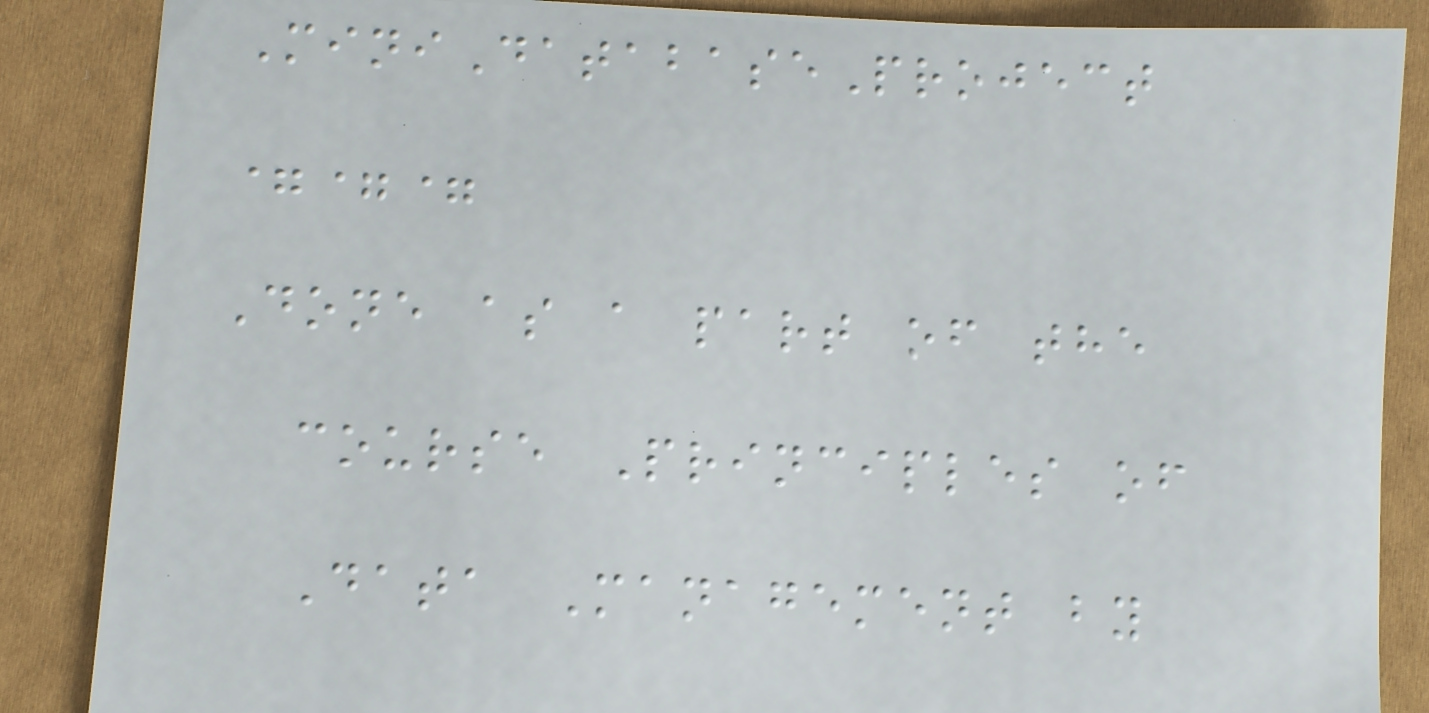MiniDatabaseProject
===
Done as a part of the
course Principles of
Data Management by
